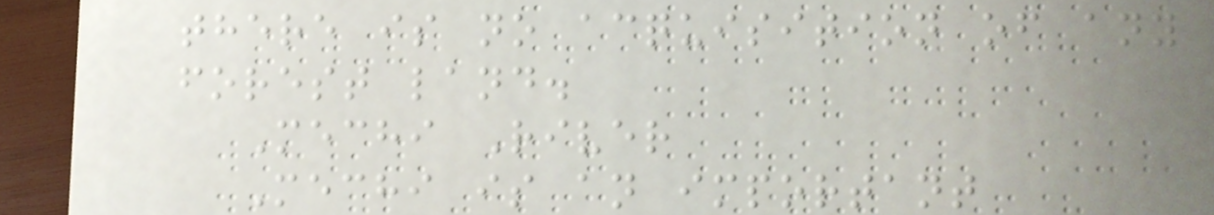there is no acquisition of any
forest land.
Mechi River
Mechi is an important
